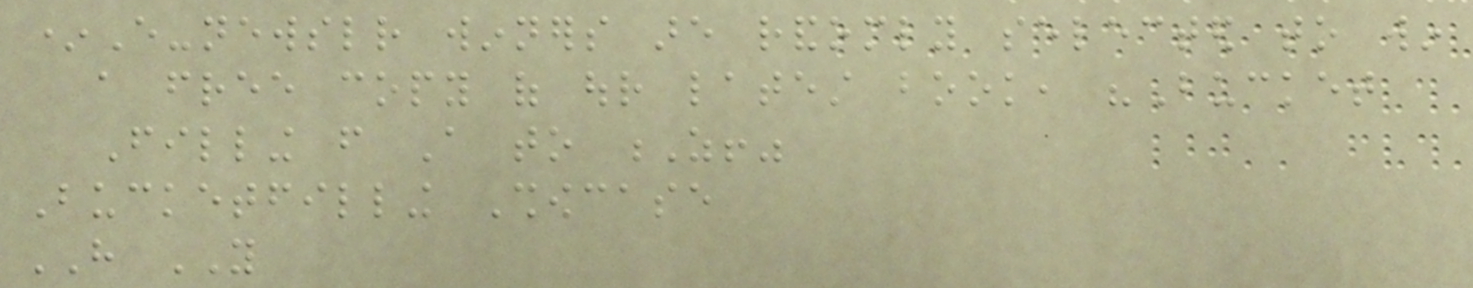*E-newsletter winners are randomly selected to win
a free copy of our latest book, "Bucket
Filling from A to Z!"
Bucketfilling Showcase
HAVE YOU
